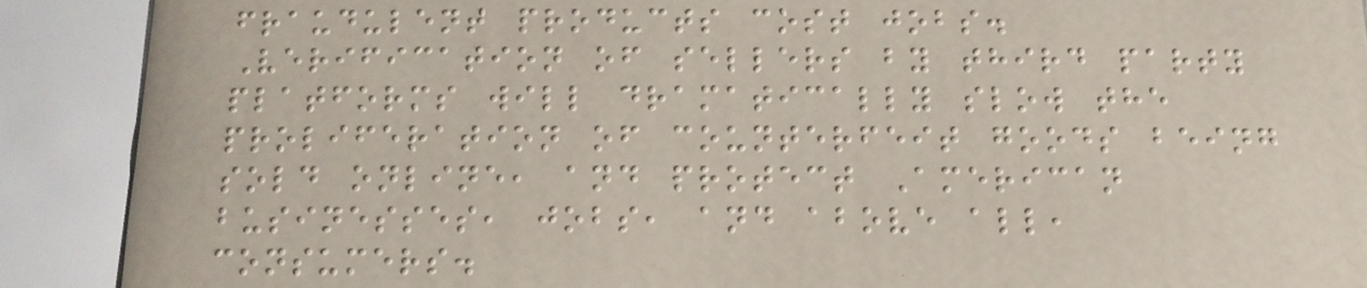fraudulent products cost jobs.
Verification of sellers by third party
platforms will dramatically slow the
proliferation of counterfeit goods being
sold online, and protect American
businesses, jobs, and above all,
consumers.
